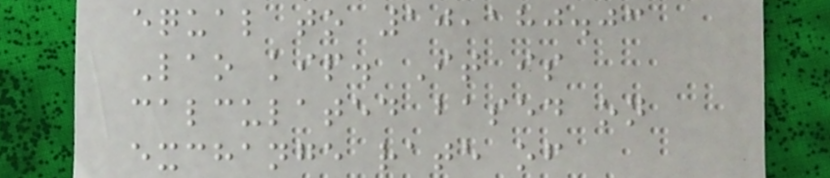equal to 10,180.03
Lao kip. It is
calculated based on
exchange rate of
